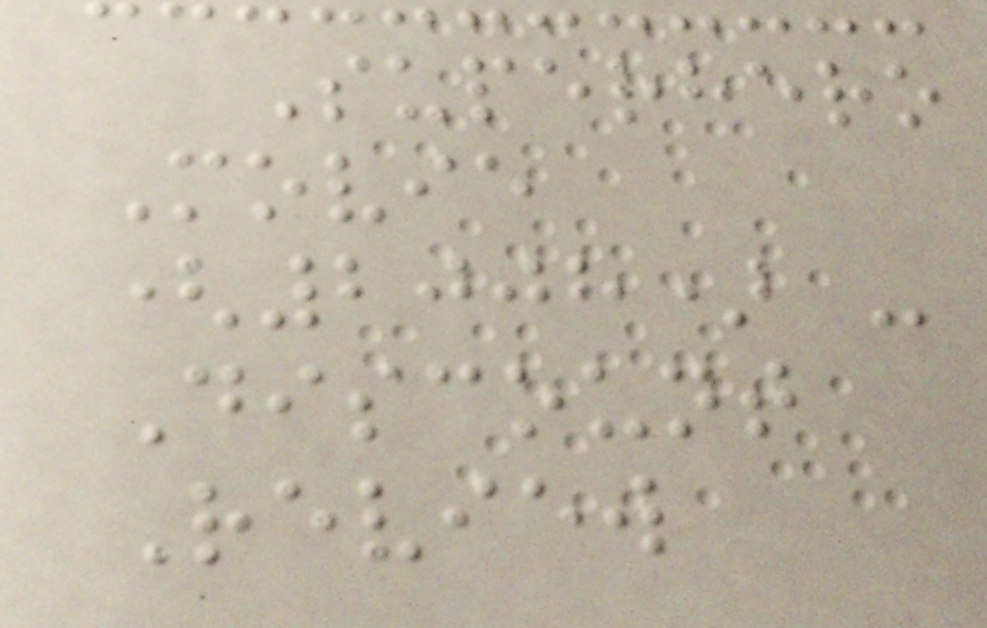Superhero
Movie
(2008) -
Discount
Review
